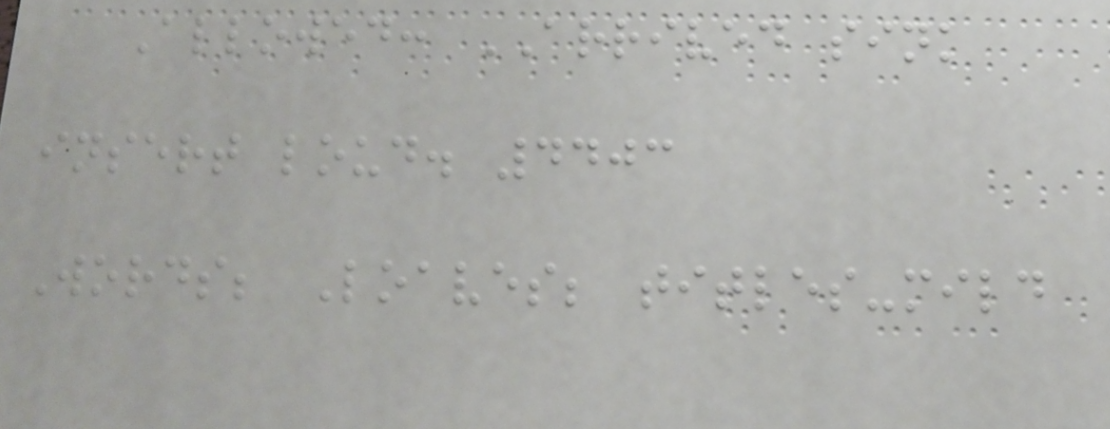Allowed: ARRIVED sink
insert loud. 4403
Words; Loaves; titles-mild
